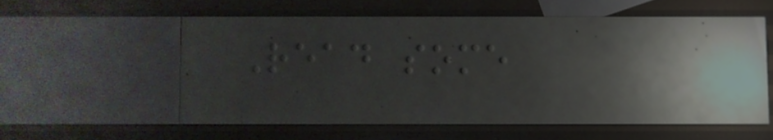Read some
